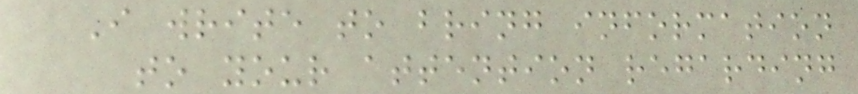I write to bring information
to your attention regarding
